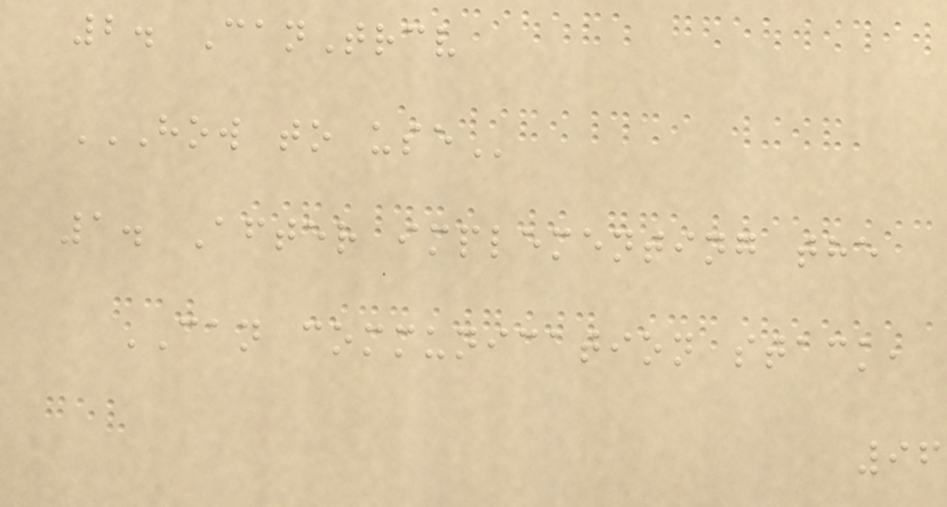2. CanTrcv
HOW TO USE
1. After implementing the
CAN communication stack,
96
